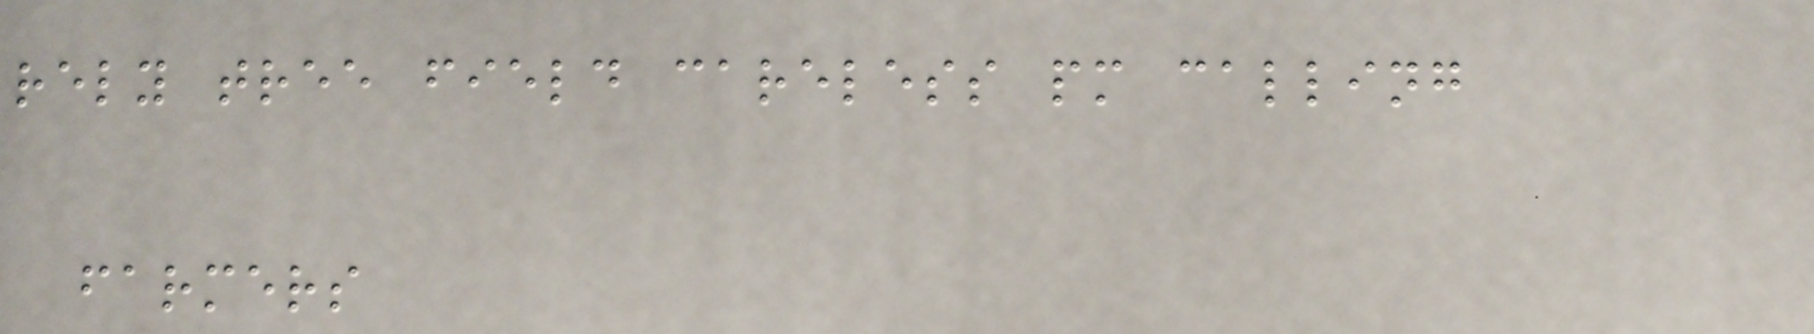rely tree field careless pm calling
farmers
